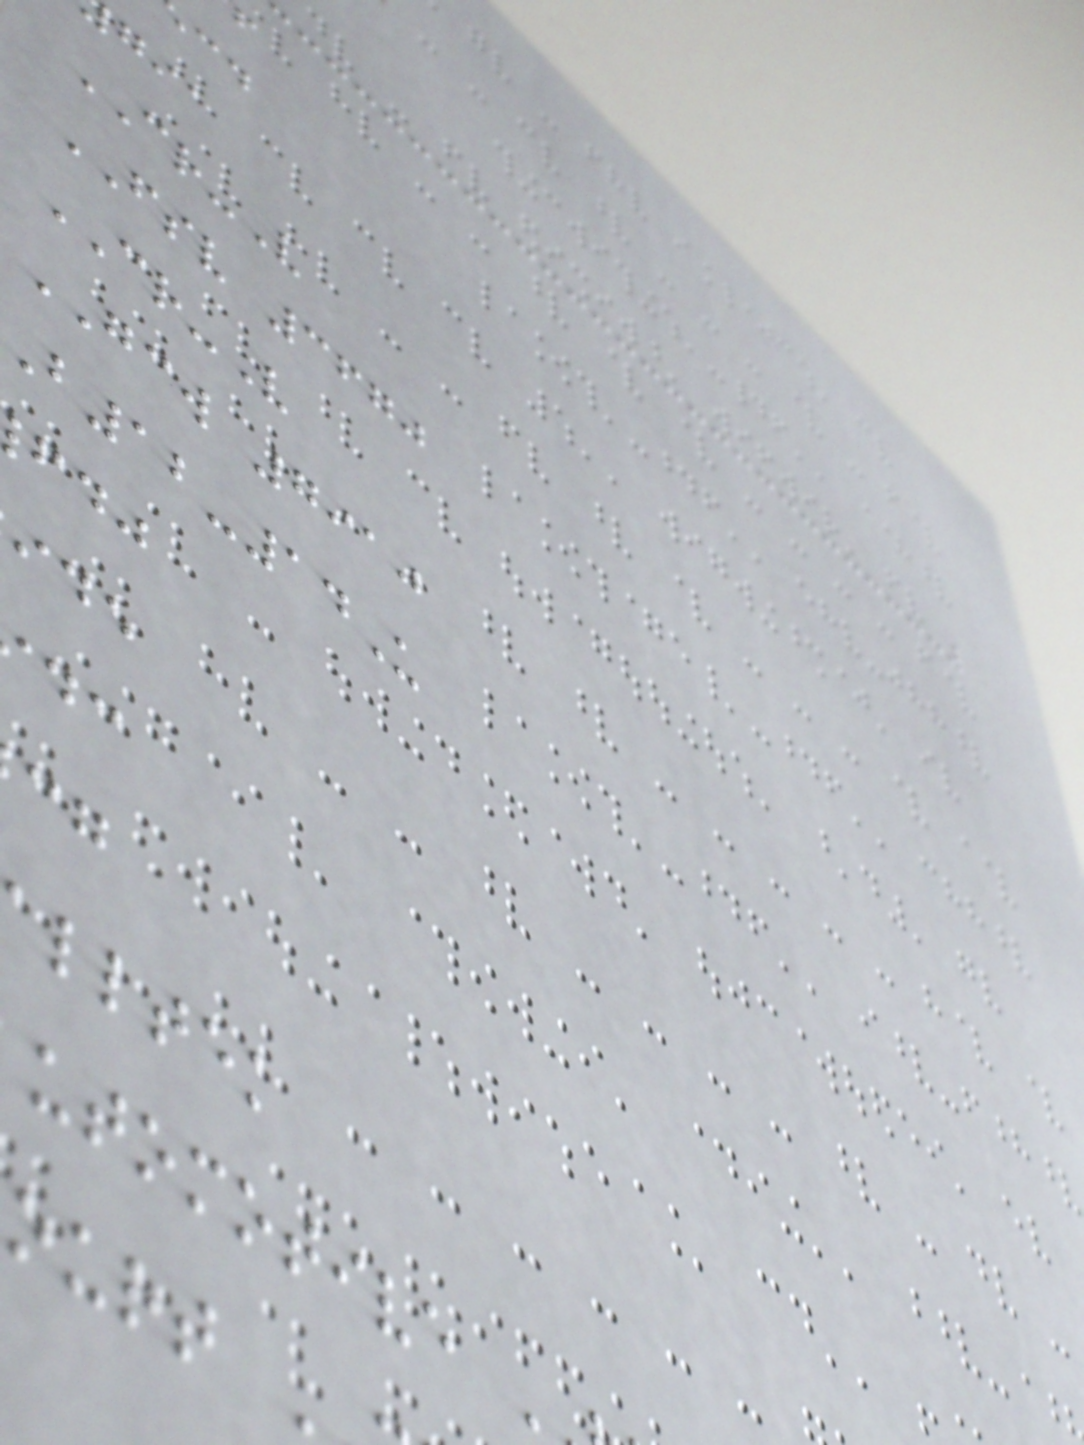CR-V
FSV 3670
CR-V
GCW 7910
B12-14U
lltek
utomotive
ourt
